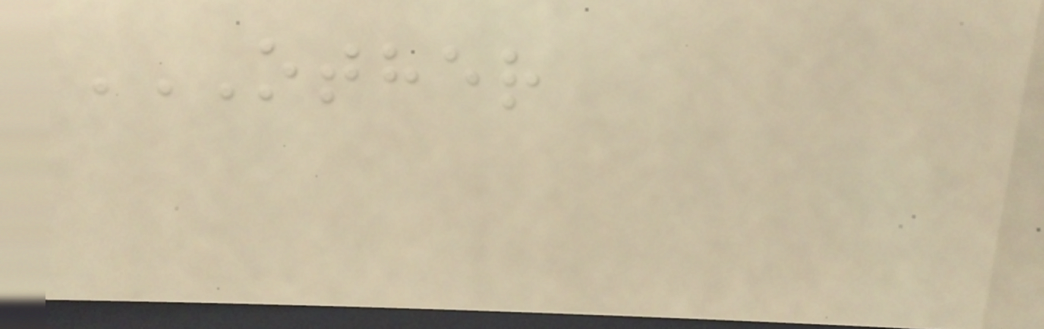OTHER
